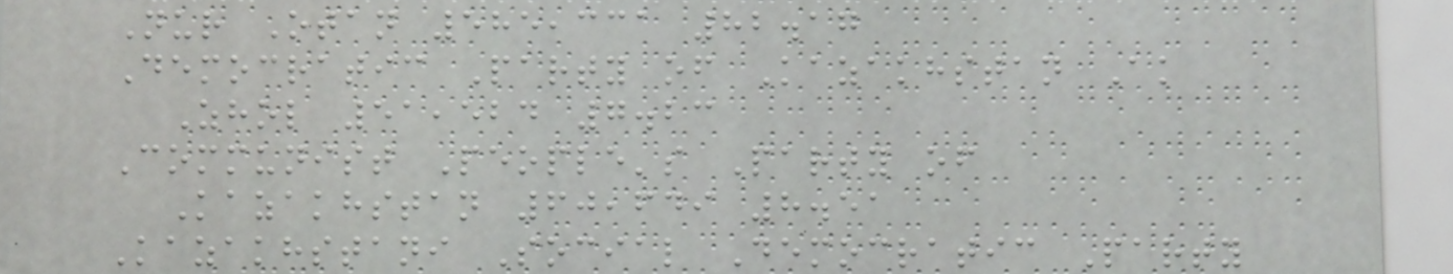Nur Otan 585,331 82.17
Democratic Party of Kazakhstan Ak
Zhol 51,524 7.23
Communist People's Party of
Kazakhstan 60,649 8.51
Kazakhstani Social Democratic Party
